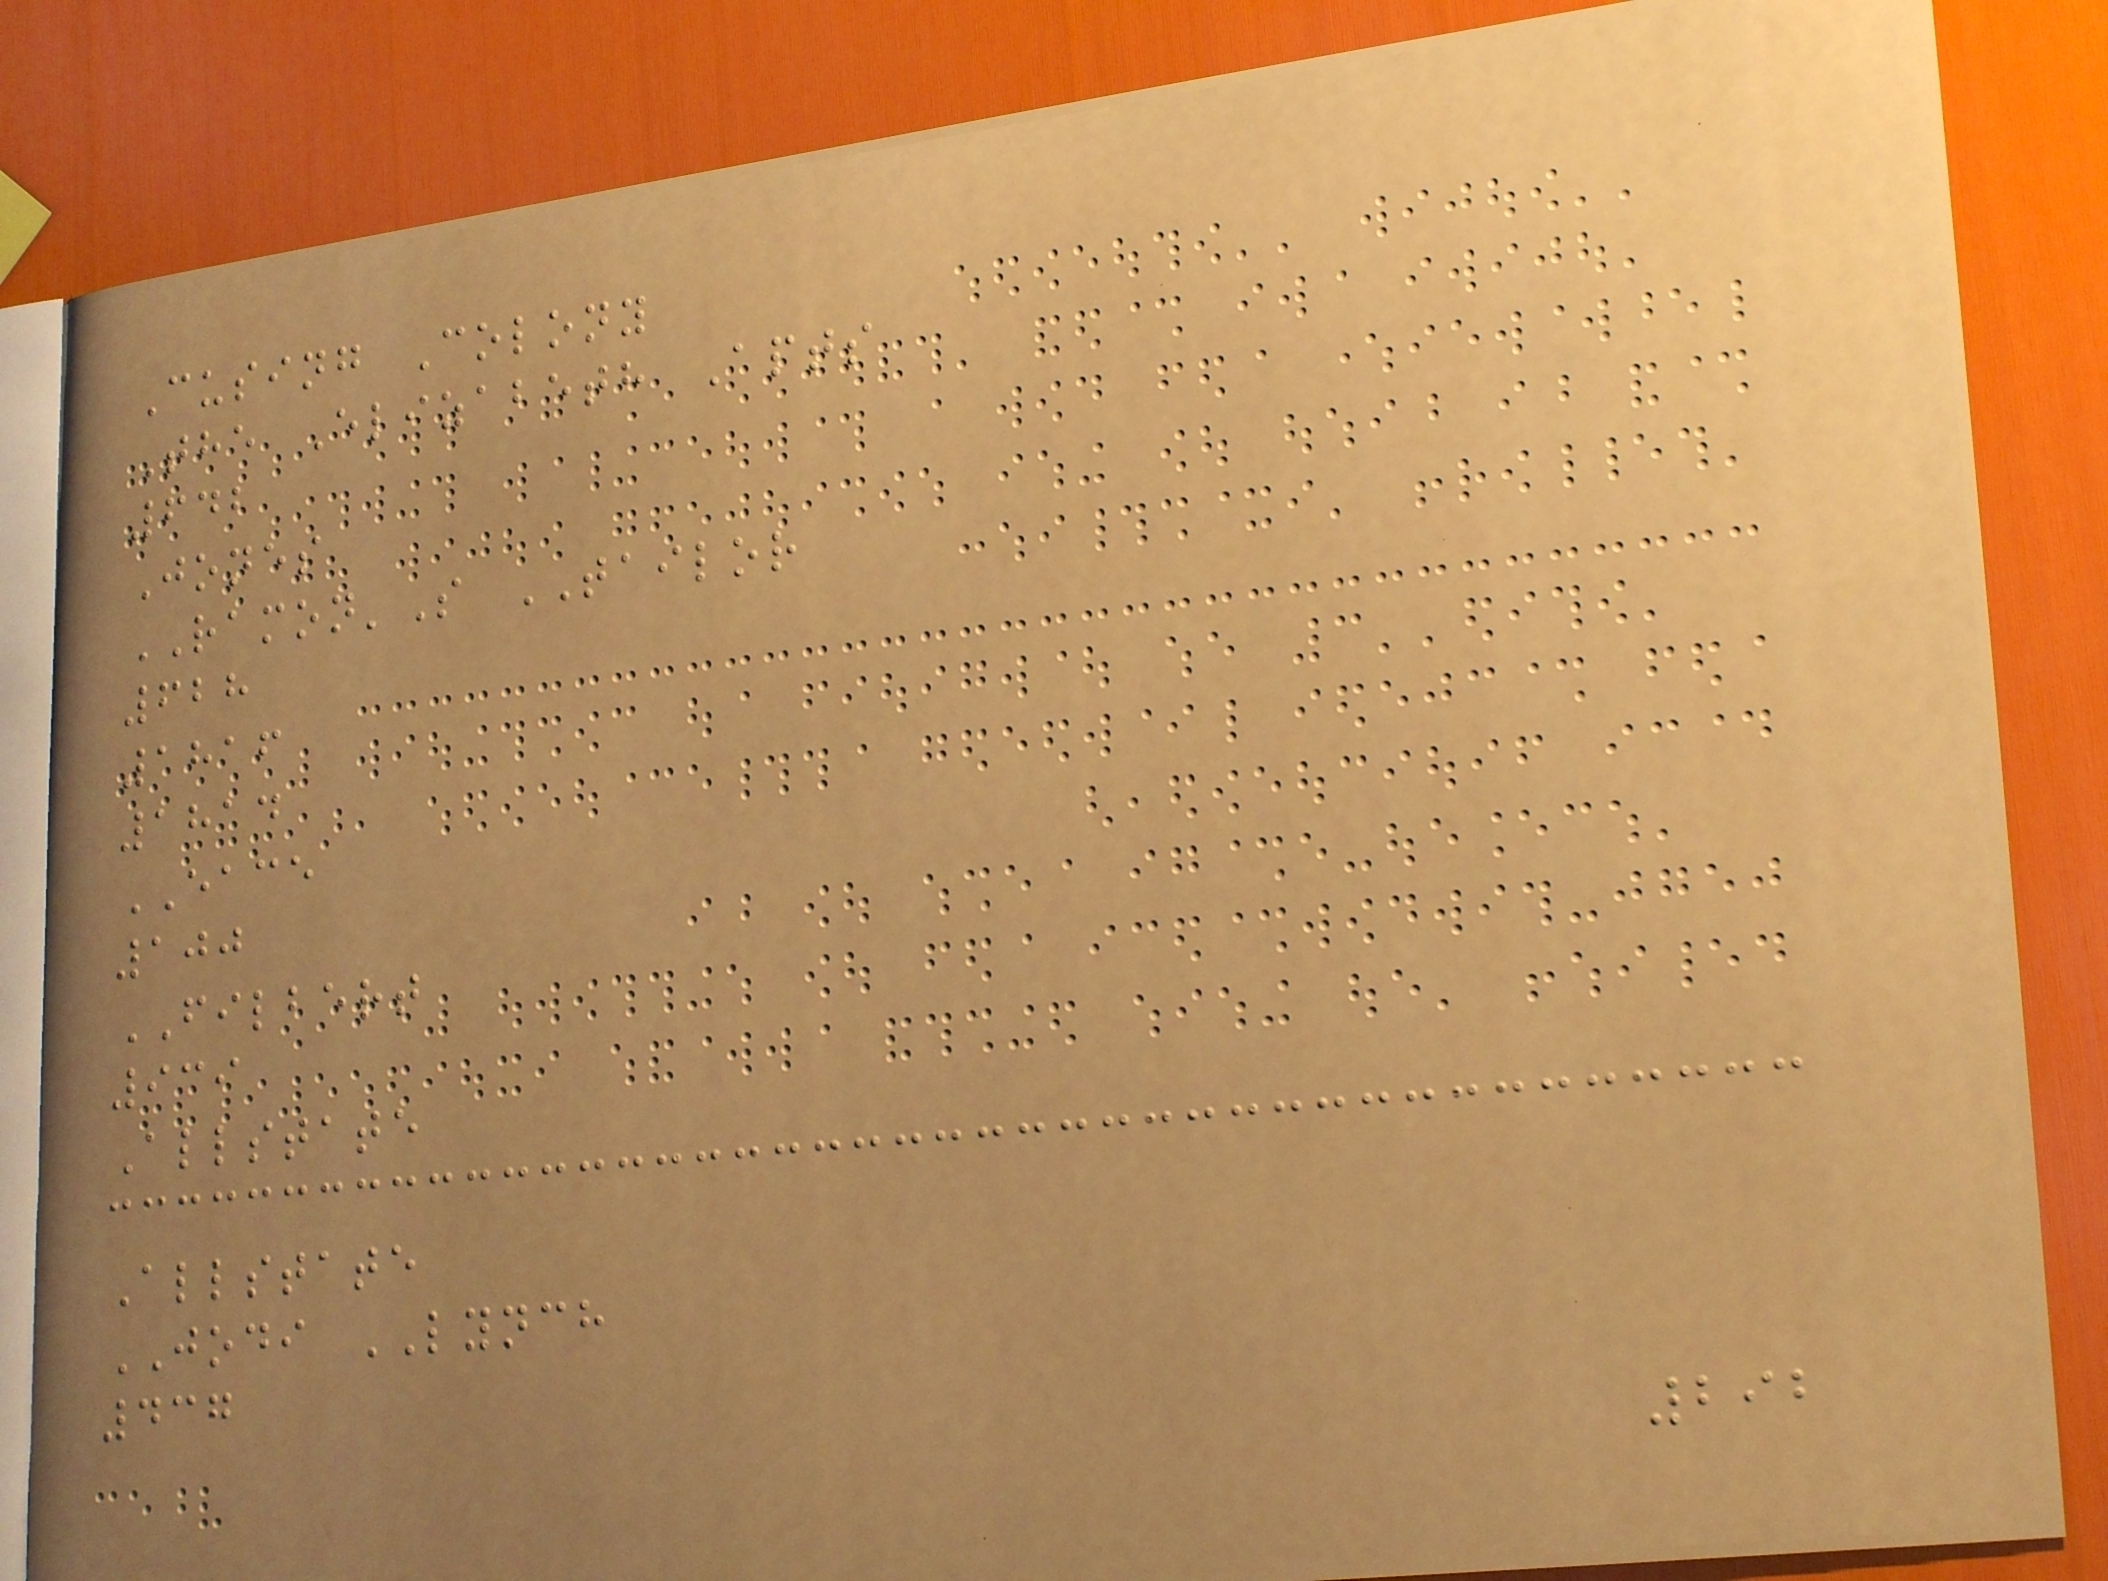Cusing Colony
The Elizabeth Apts
642
Jones
RAMON'S TAILOR
628
1816
1814
EACE
100
FILBERT
939
Allstate
Allstate
JODI LYNCH
437
292
